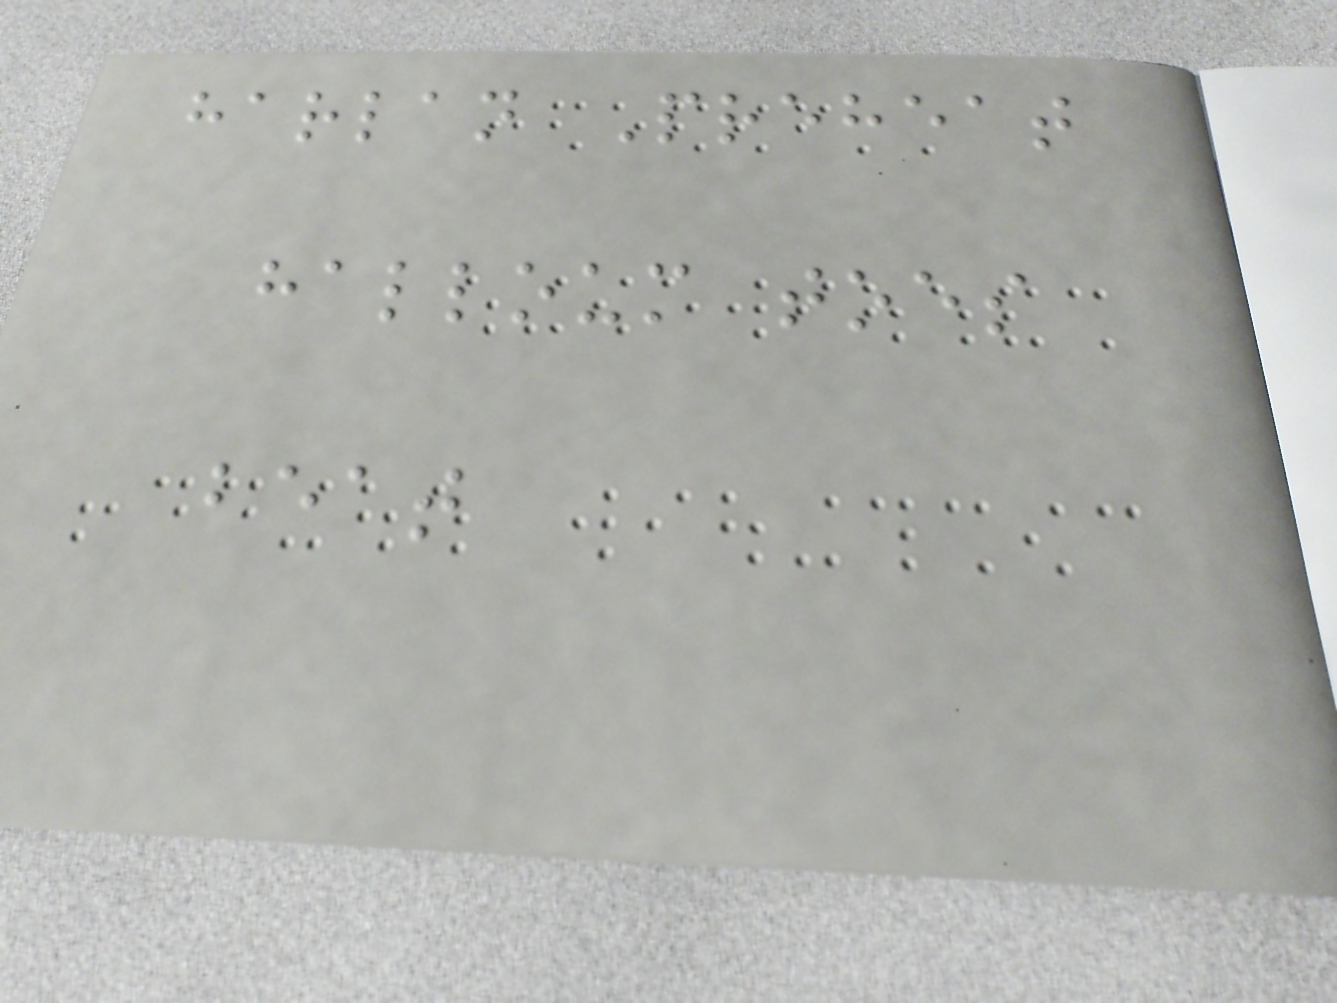harlan Preheat
halloum toes
beat
